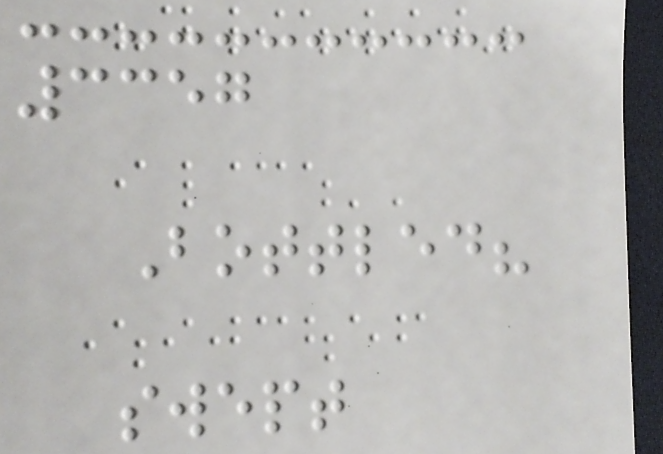3357
Bottled?
swept
